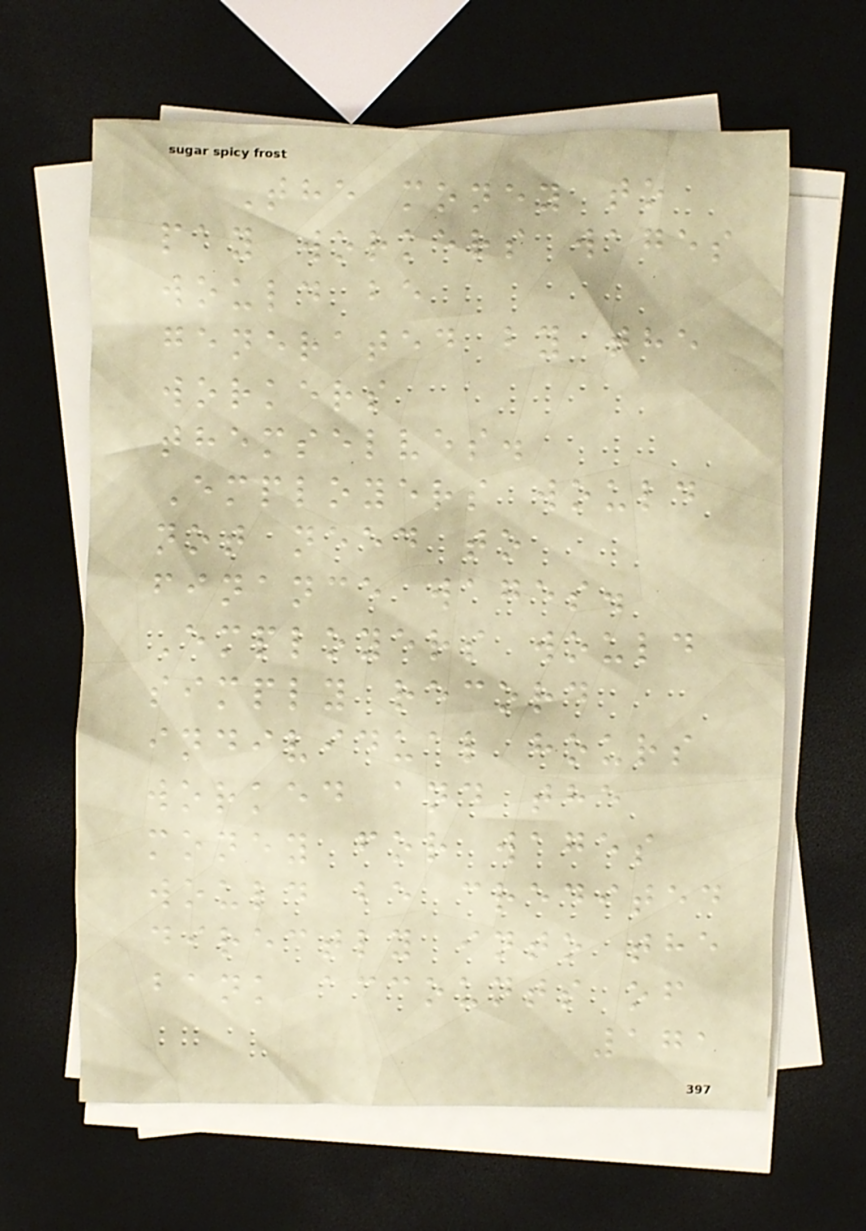The money to
pay workers wages
would be
generated by the
workers
themselves.
Employers would
not need to
finance wages.
Employers would
simply record
individual hours
worked and the
money for wages
would be credited
directly into the
bank accounts of
171
